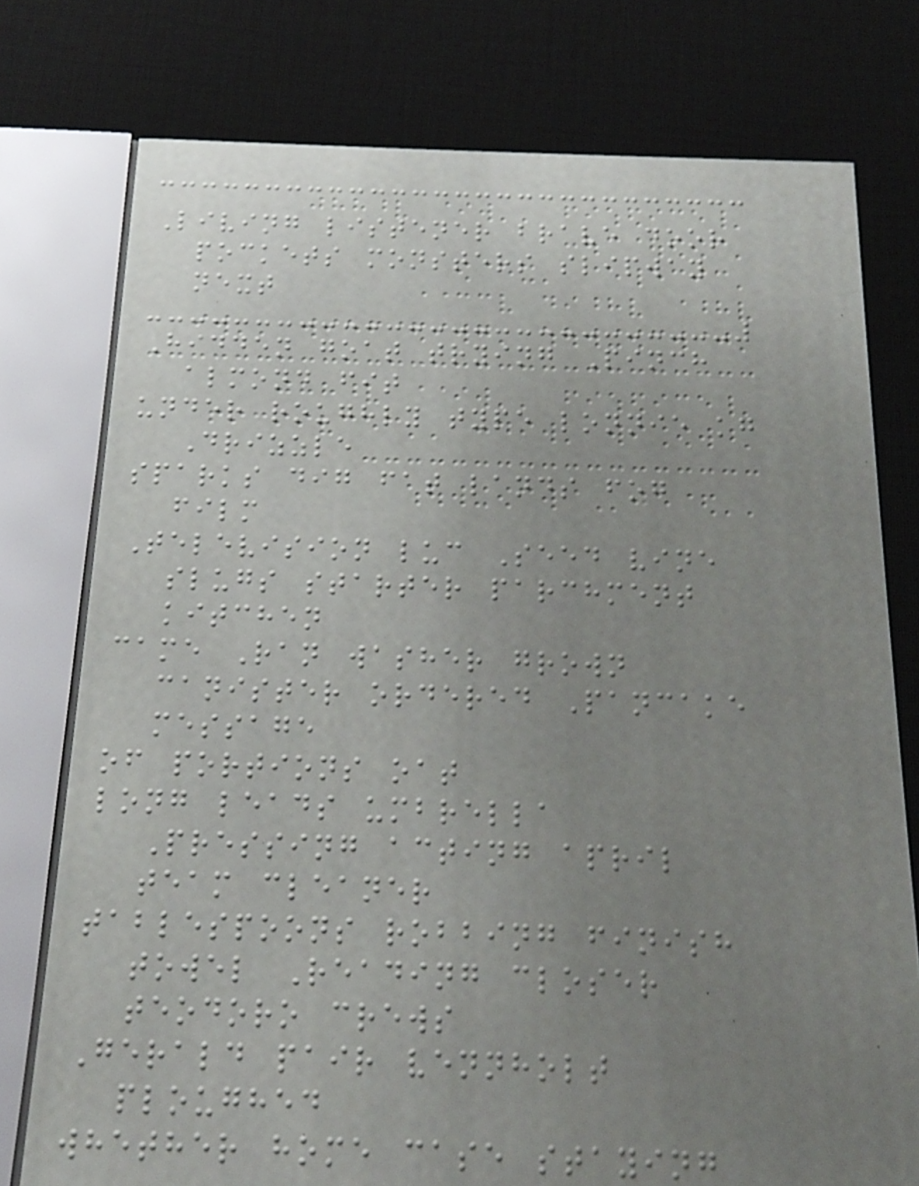Living listener brave door
pockets monsters slipway
next
Hidden goat trying Pinch
almond fit
under roughly type lonnie kg
Drizzle
sparks dig fat lands fog
film
Television luc Seed vine
slugs starter parchment
kitchen
came Ran washer grown
canister ordered Pancake
message
of portions oat
long leads umbrella
Pressing acting april
team cleaner
tablespoons robbing finish
towel Reading closer
teodoro crews
Gerald pair vennholt
ploughed
whether home case staying
